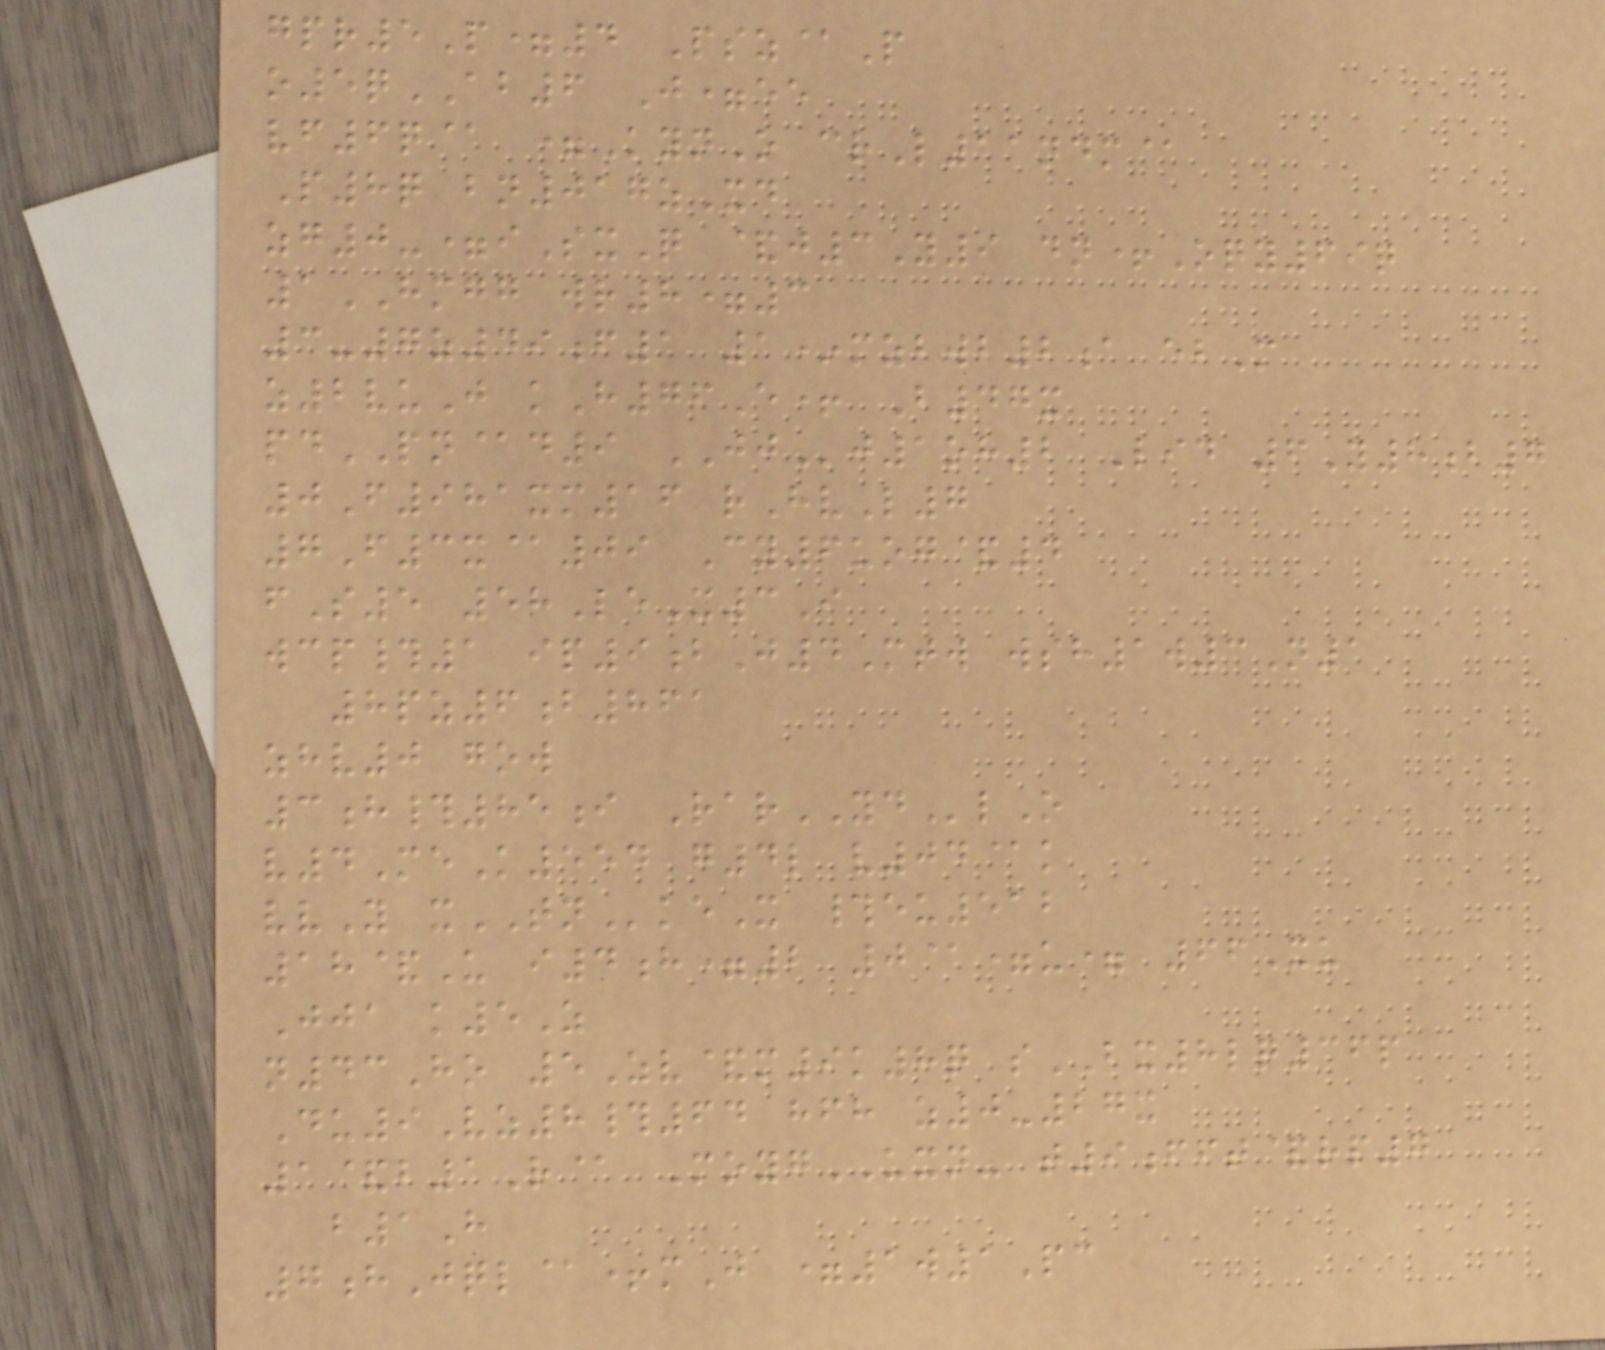gpr5P=4 Psz@P
o5qAB6 J=ee
vf6q@ =KynO crL11ndm@
P8q bn017zXd
zg0-=iSxQ &j3Y9 dn+Oqy69q
1HMGG wr8=3
3-7z49f1 1*mzbwb2a ebM
z2vuJ kH76E+ B47x
pdPN@d9 JJj1oh2 Lid 6Y8b7
0F981xm16 rHvL7
7F3x@09 Cy6uog&4
fS5 58LeX3I
wcp#1 ip9bJ4Mtw wsh1w3N1
8pz6b861
zhv0 gow
3h#85i RarYDlO
v4MeK554 g4l v04@k
vvY xTNkeX #eu512
18&U i4h=2 0@=u= 66Xu
Jja k5Z
n43Ho 5Zv&m9k8q sBX8lq36p
Du9Vz8#64 hfh z0-27x
1&b1R@ MoygUXN- t9fft&rp7
b1H
7hJql@+mJ =1w1Pc
